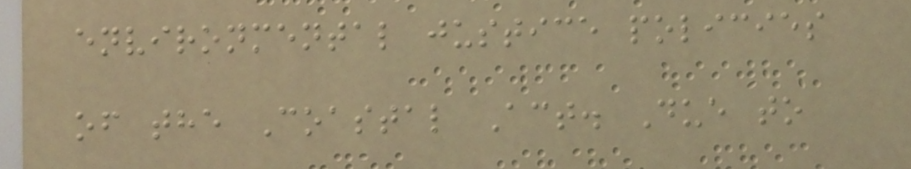environmental justice policies
of the Coastal Act. Due to
